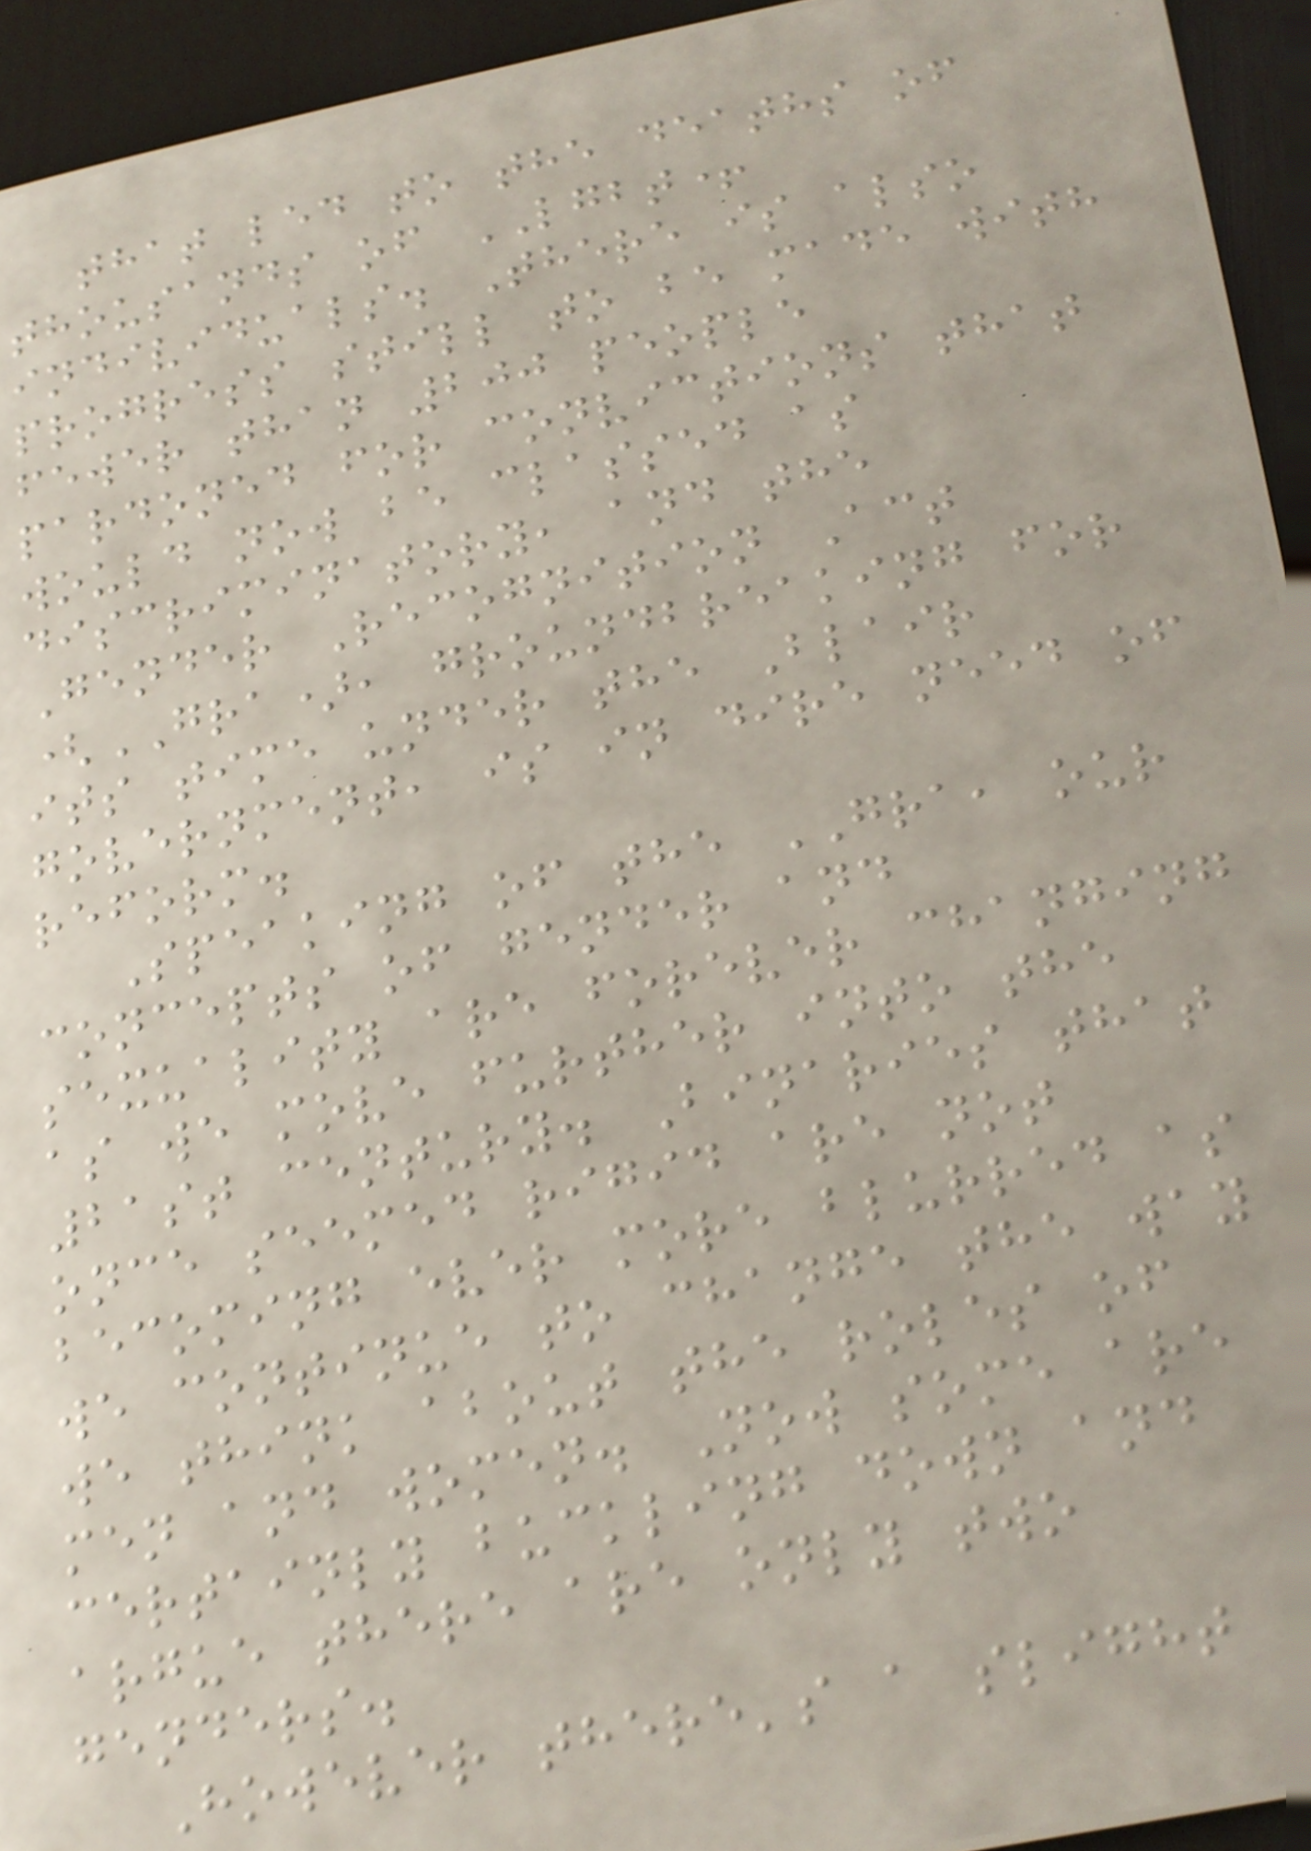that led to the deaths of
thousands of LGBT+
individuals. There is also
progress still to be made with
fewer than 200 people
pardoned for convictions that
would now be classed as
discriminatory, and the
Gender Recognition Act
(GRA), groundbreaking for
its time under the Blair
government, is in dire need of
reform.
Speaking of the GRA, our
concepts of gender and
sexuality are forever changing
as we move further into the
21st century. Binaries that
once seemed rigid are not
becoming ever more blurred as
we continue to change the way
we think about the roles of
men and women. Now some are
certainly buckling down and
argue there are only two
genders.
However there's a slight
